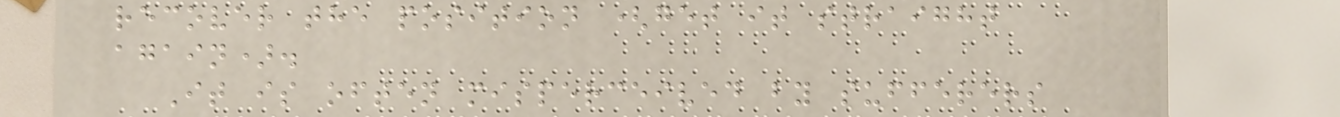recover the position (get it straight
again).
It is often misperceived by sufferers
